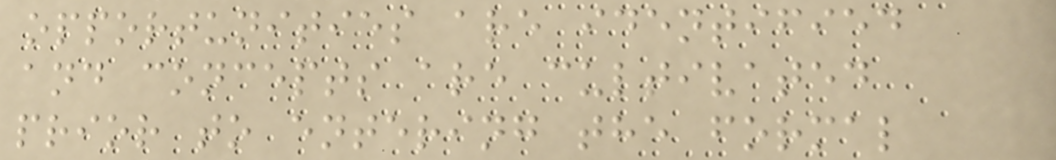opportunities are identified
and concepts are cultivated
prior to entering the formal
